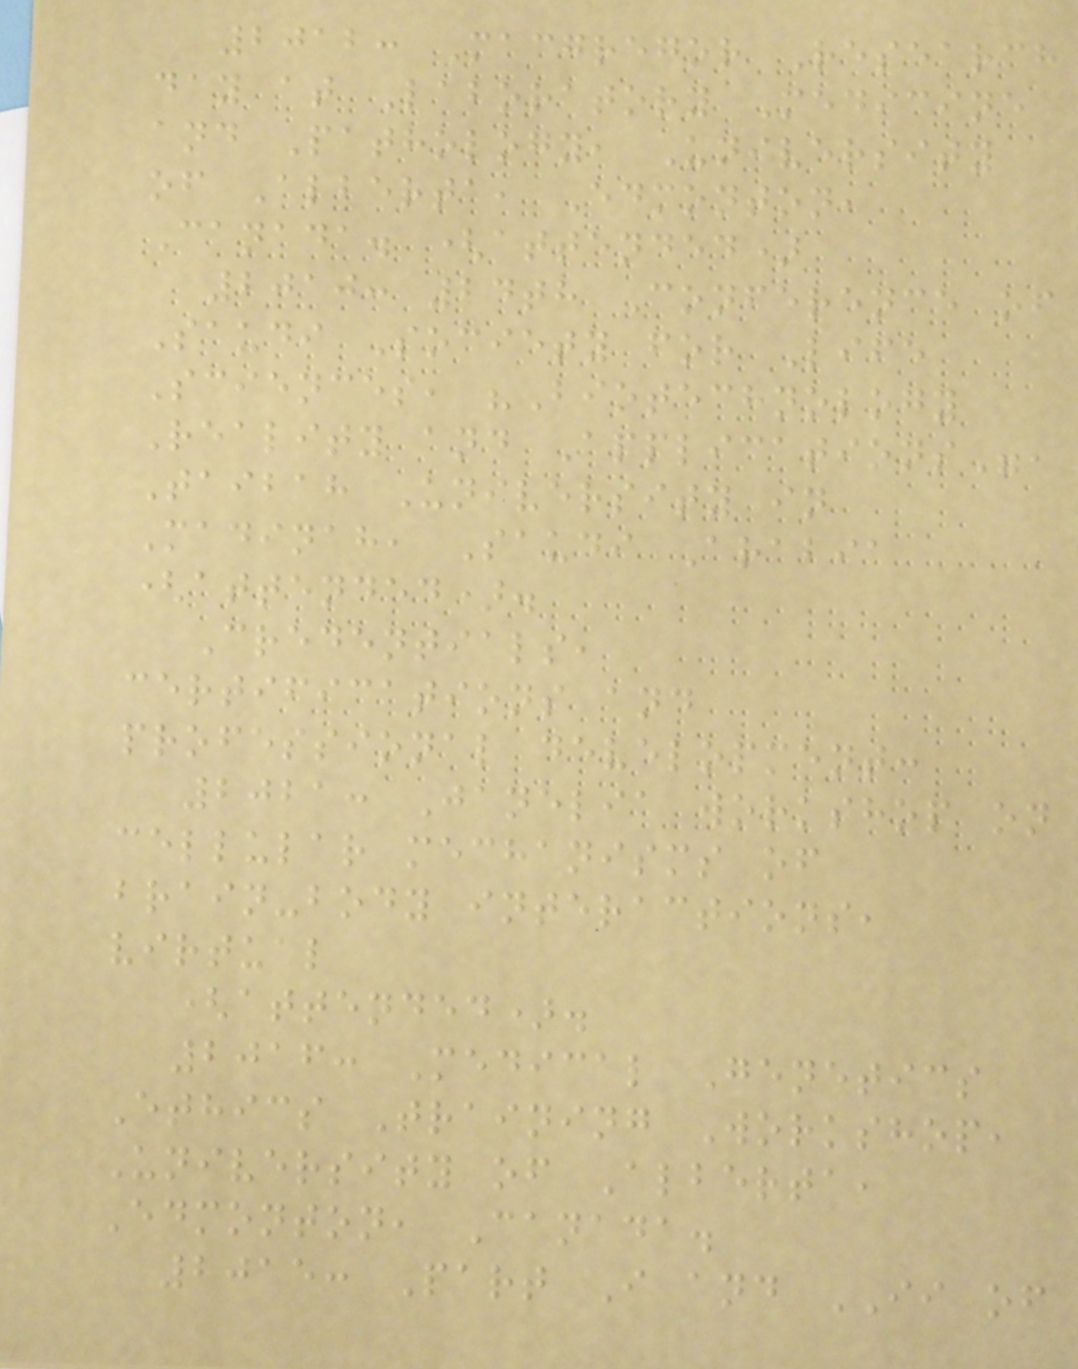2012: Macgregor Research
day at Laboratory Medicine
and Pathology, University
of Alberta, Edmonton,
Canada. (attended)
2010: 24th Conference of
Saudi Society for Life
Sciences, "Biotechnology
Reality and Applications",
Taibah University in
Madinah, Saudi Arabia
(attended).
Credentials,
certifications and
professional development:
2021: Janelia workshop on
cellular mechanisms of
brain-body interactions,
virtual
(attended).
2016: Medical Genetics
Ethics Training Workshop,
University of Alberta,
Edmonton, Canada.
2015: Part I and II of
